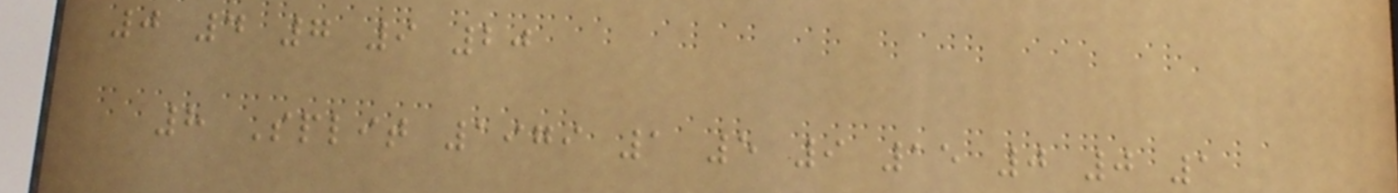0 4 7 9 20
8 Split 1979 1 5 9 15 0 0 1
